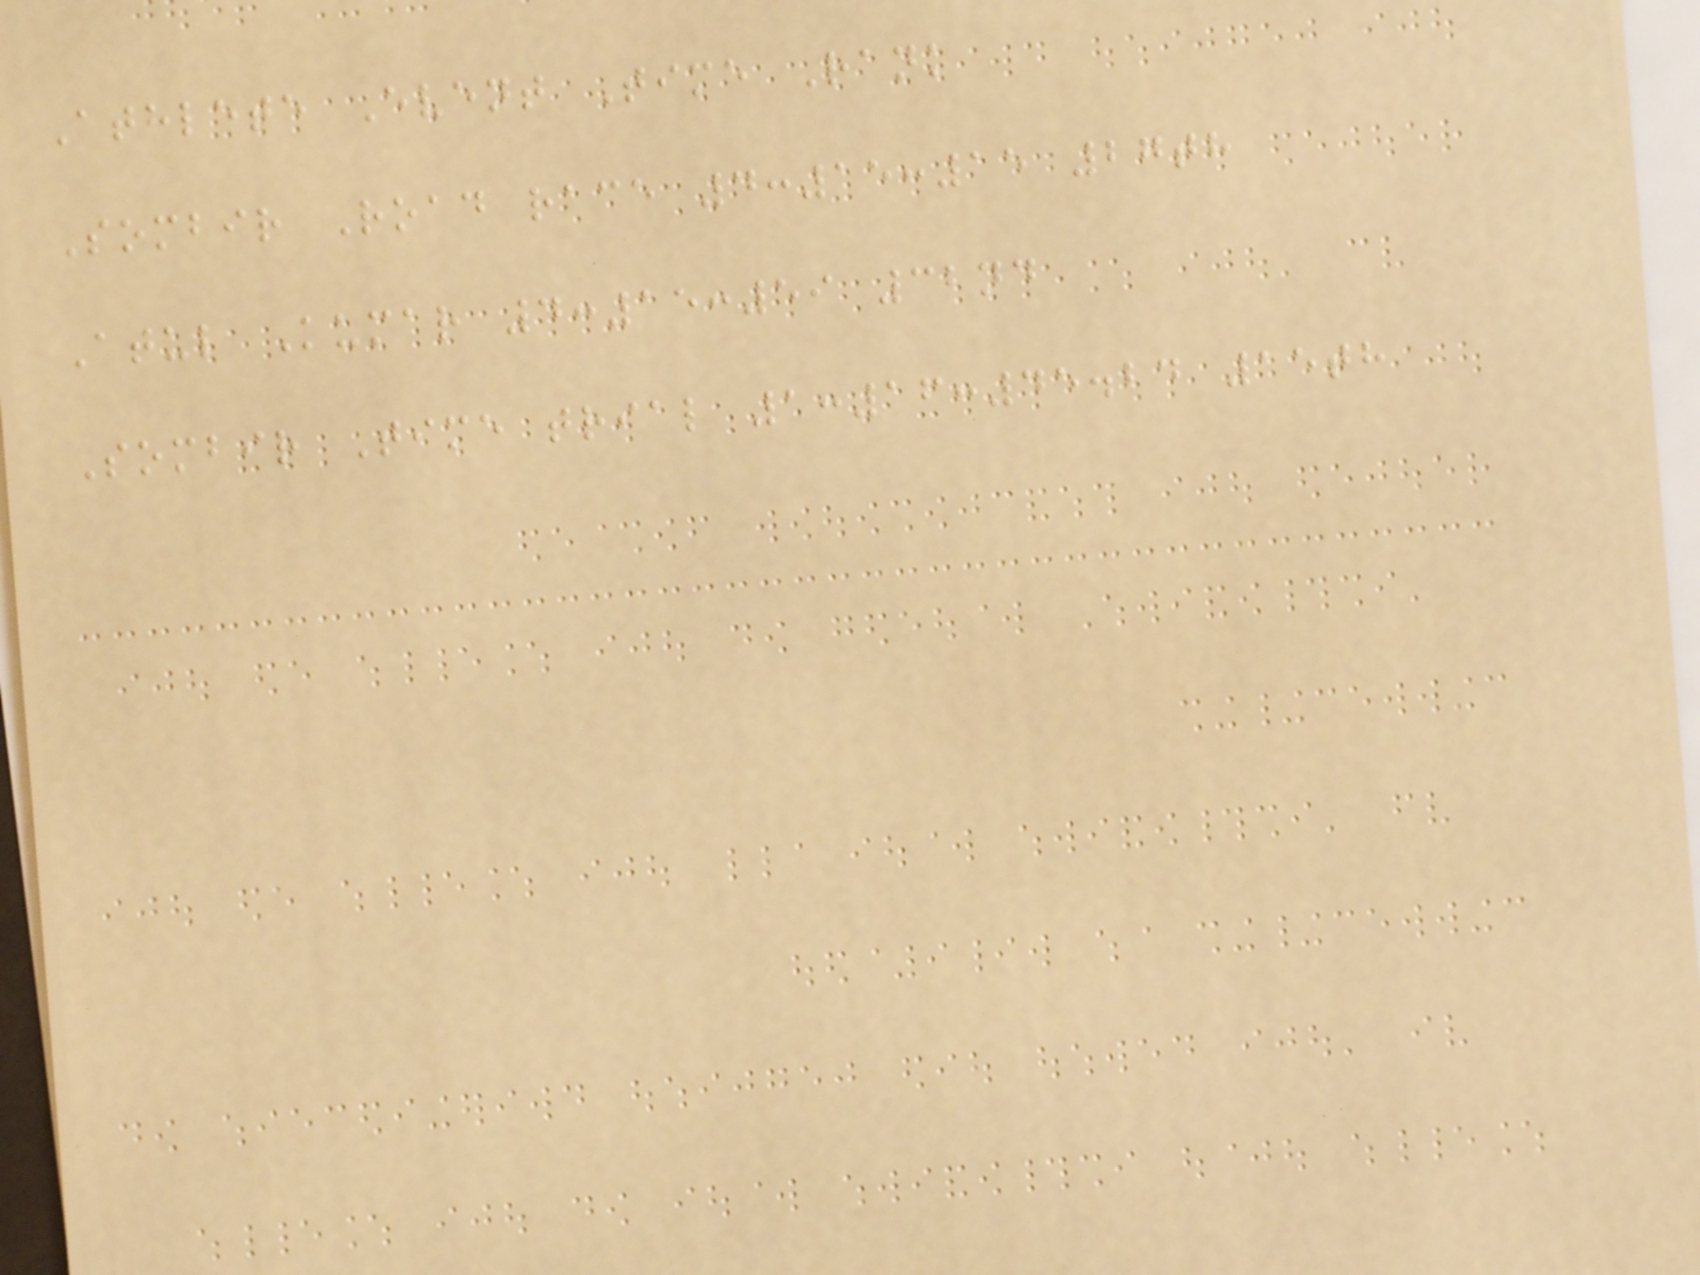Athlete Event Time Rank
Sombir Road race 4:15:15 27th
Atul Kumar 4:15:59 32nd
Sombir Time trial 1:16:45.24 15th
